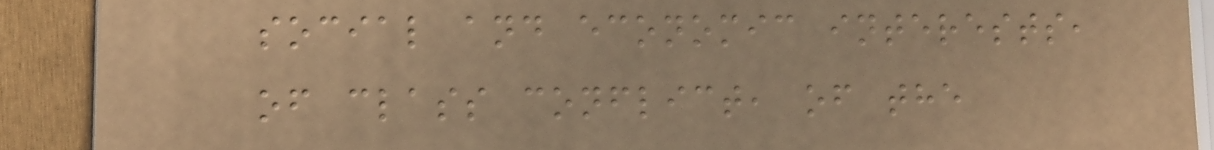social and economic interests,
of class conflict, of the
